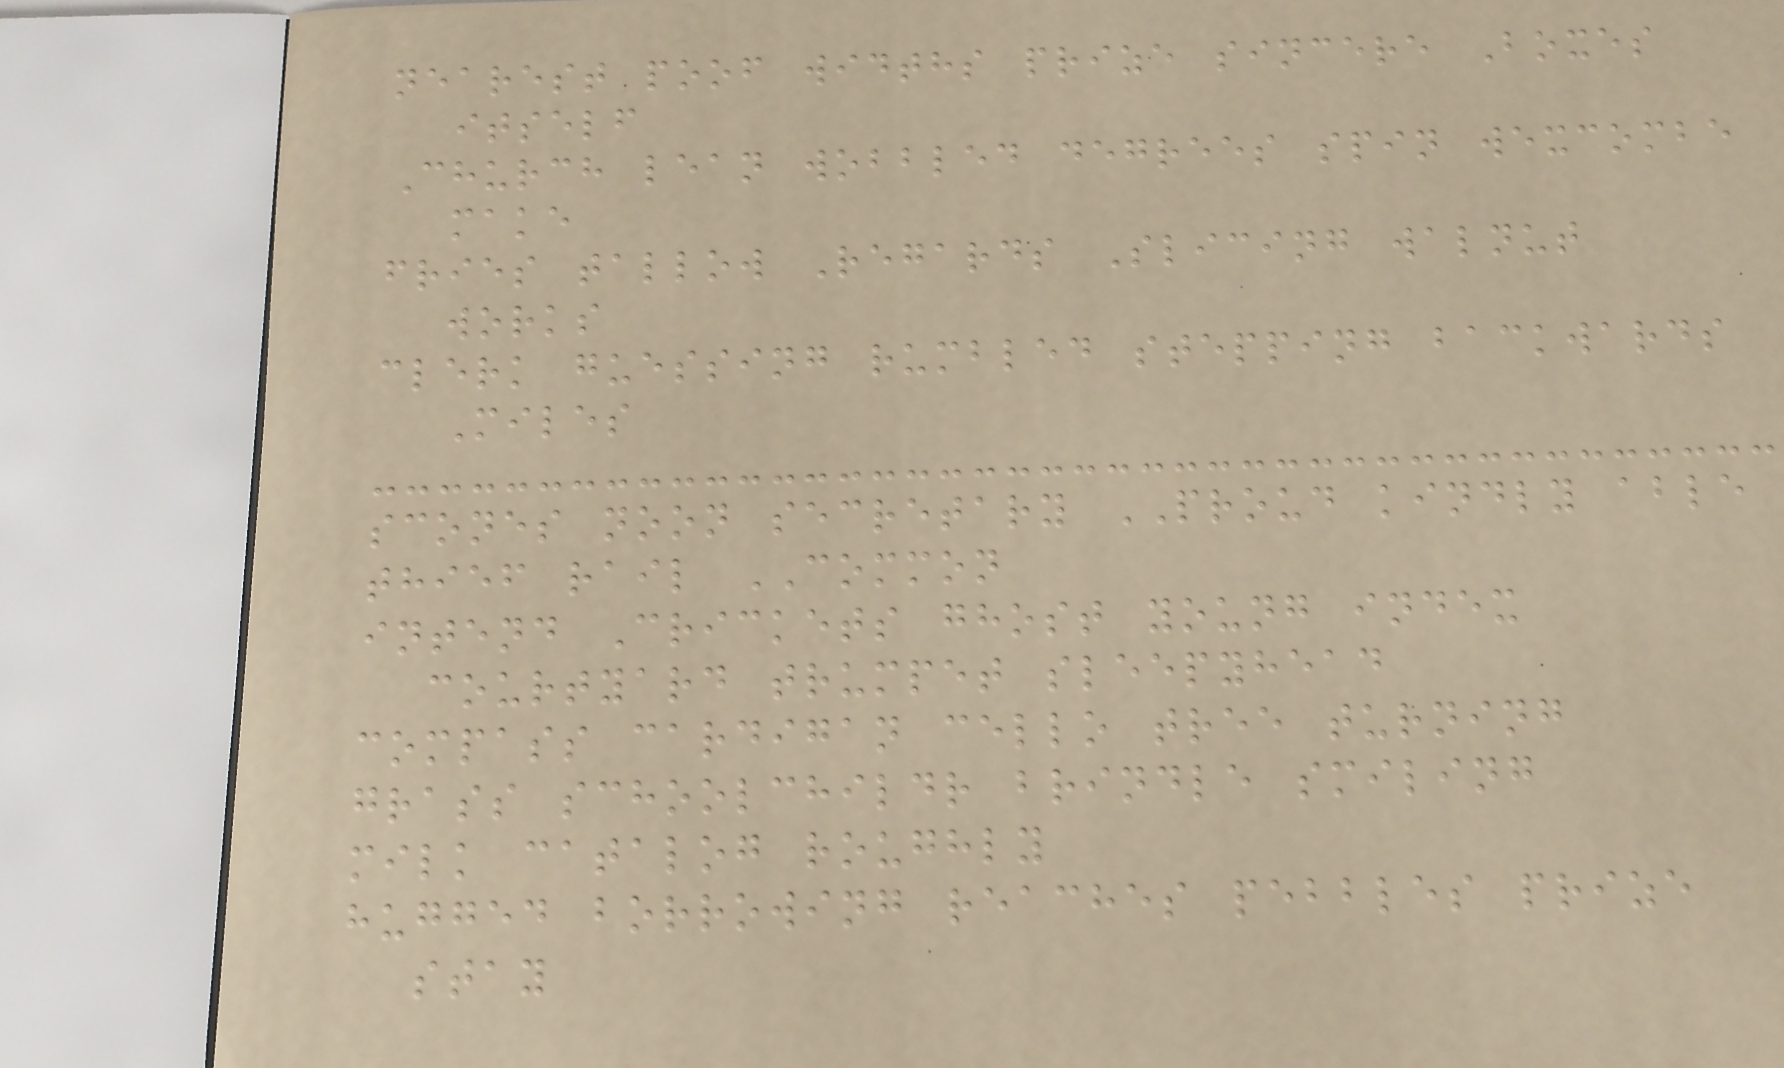nearest poof widths prize sincere Boxes
itself
Church lean wobbled degrees spin wexcombe
make
fries tallow Regards Slicing walnut
works
clerk guessing rumbled stepping backwards
Miles
scones noon secretary PROUD kindly able
thief rail COMMON
intend Crickets ghost young index
courtyard trumpet sleepyhead
compass cardigan cello tree turning
grass schoolchildr brindle smiling
milk catalog roughly
hugged borrowing reaches pebbles prize
stay
